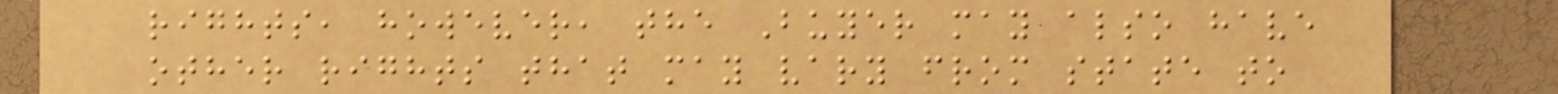rights, however, the Buyer may also have
other rights that may vary from state to
